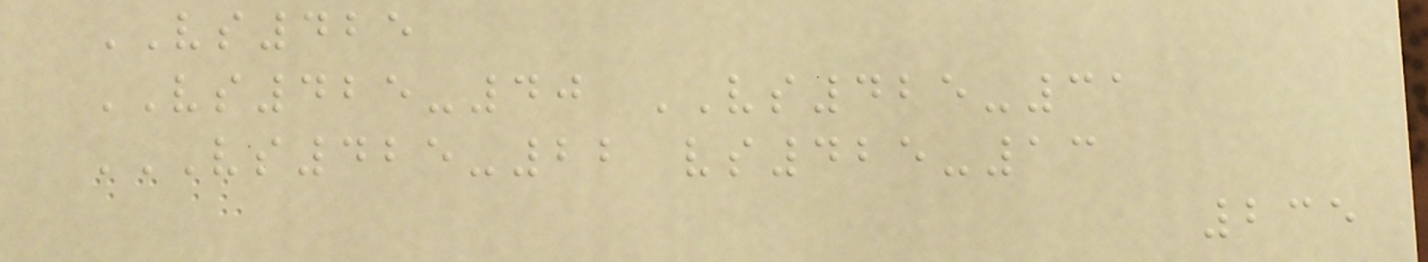VS425
VS425-40 VS425-31
VS425-22 VS425-13
235
